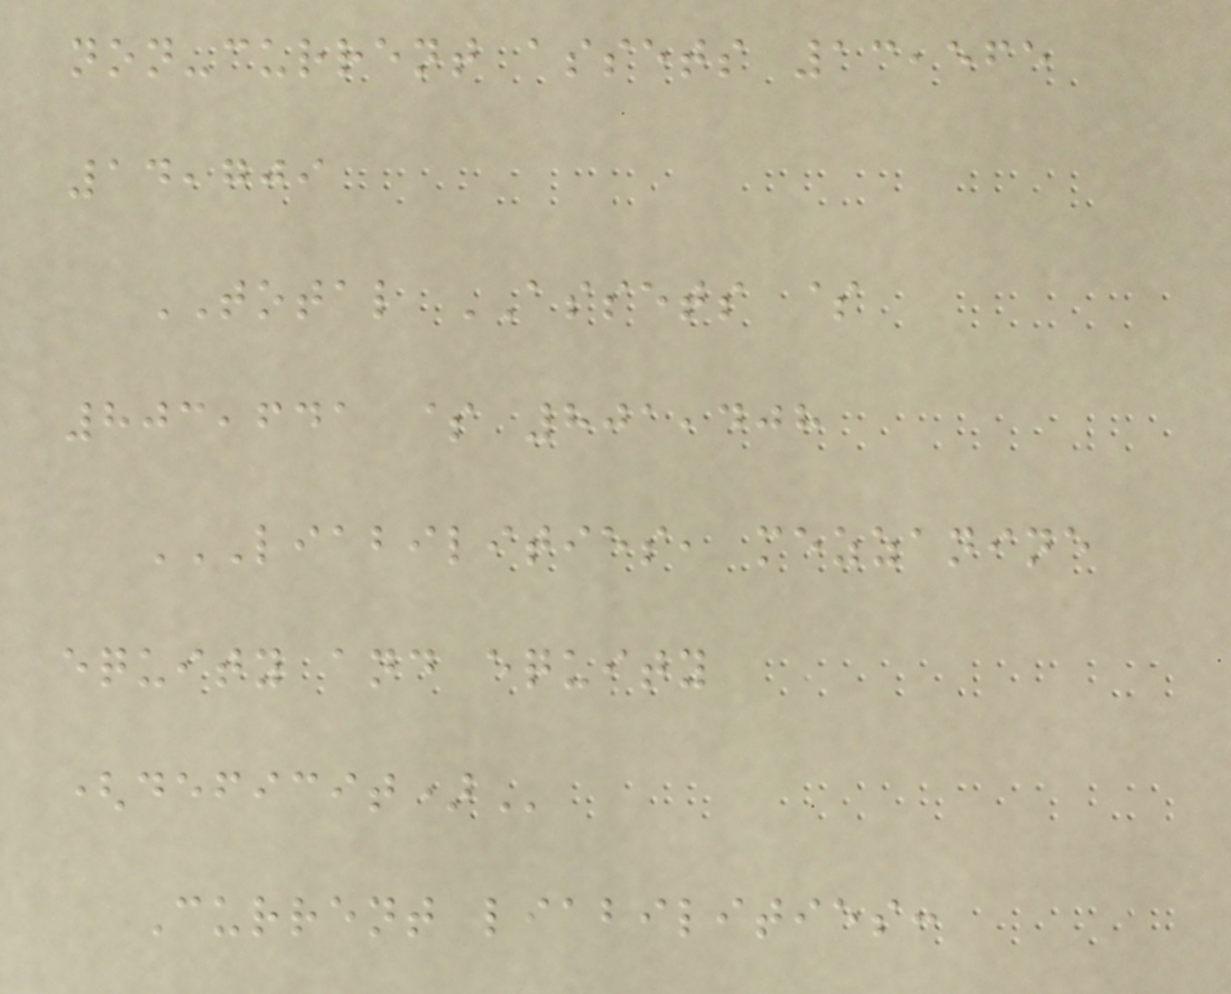non-current assets 13,565
14,709
TOTAL ASSETS $
803,641 $ 801,408
LIABILITIES, MEZZANINE
EQUITY AND EQUITY
(DEFICIT)
Current liabilities:
